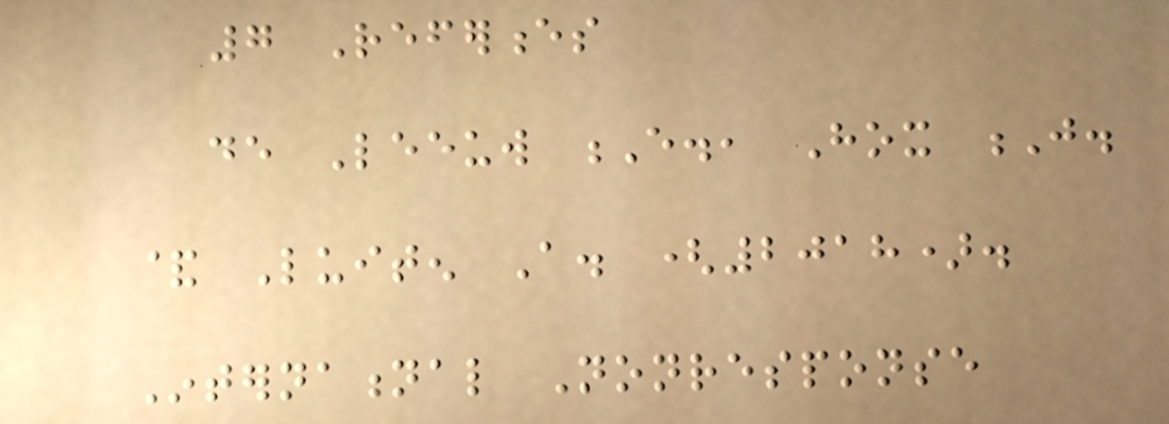7 References
de Leeuw E., Hox J.
& Luiten A. (2018).
International Nonresponse
